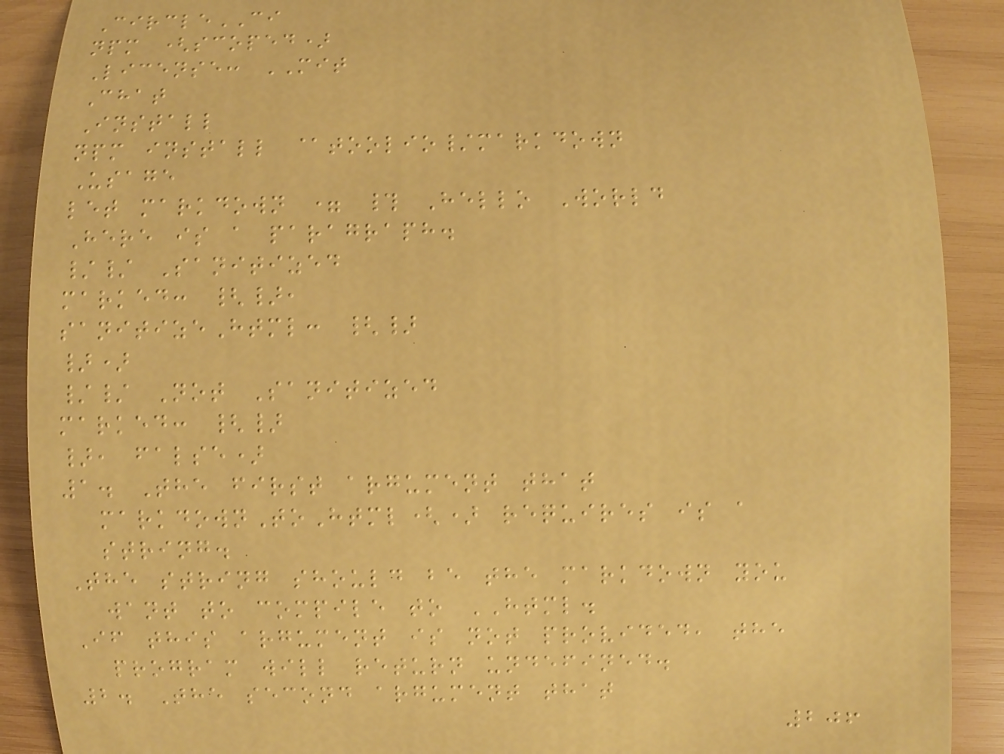CircleCI
npm (scoped)
License: MIT
Chat
Install
npm install @toolio/markdown
Usage
let markdown = # Hello World
Here is a paragraph.
// Sanitized
marked: {},
sanitizeHtml: {}
})
// Not Sanitized
marked: {}
}, false)
1. The first argument that
markdownToHtml() requires is a
string.
The string should be the markdown you
want to compile to HTML.
If this argument is not provided, the
program will return undefined.
2. The second argument that
206
